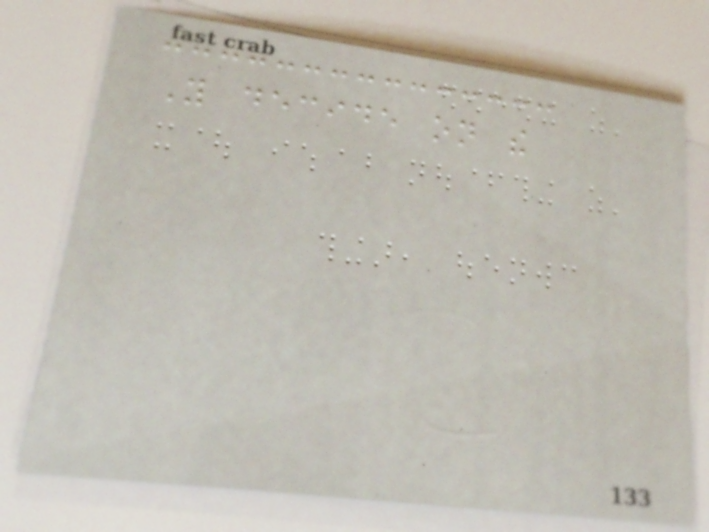You decide on the
